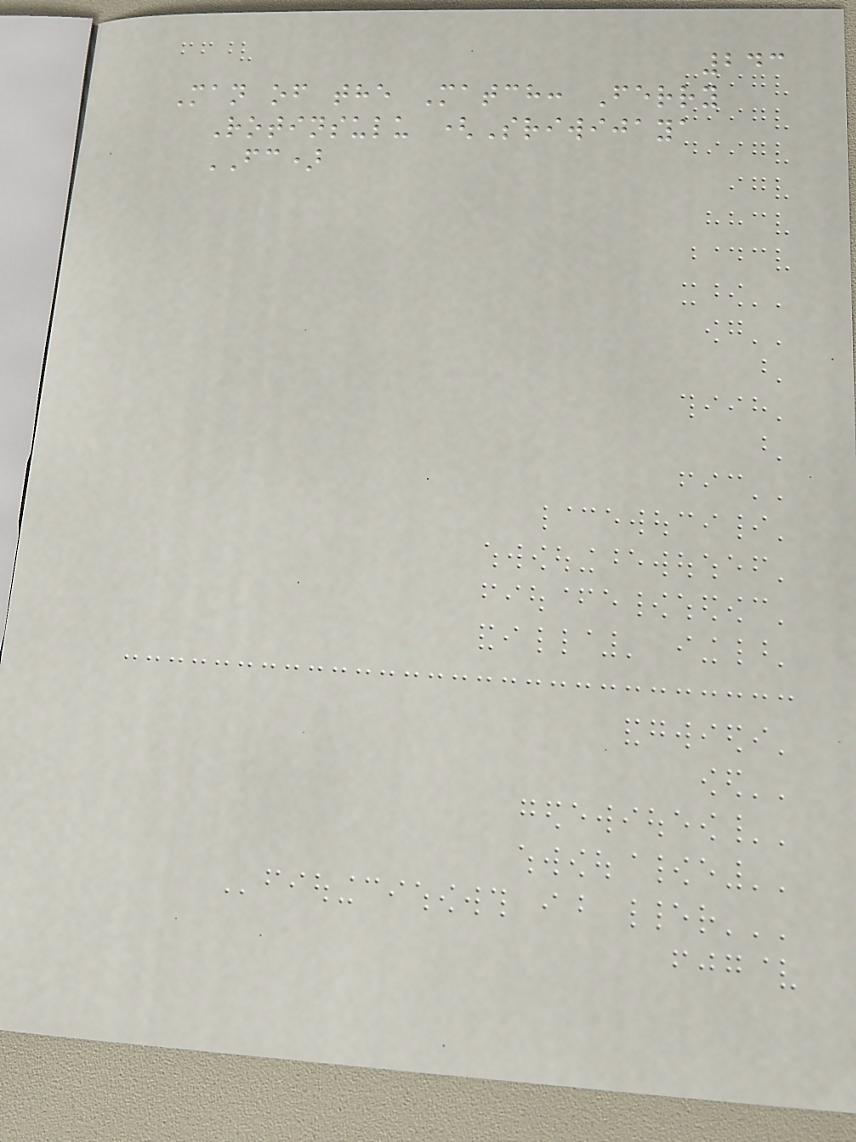243
Man of the Match: Ferry
Rotinsulu (Sriwijaya
FC)
